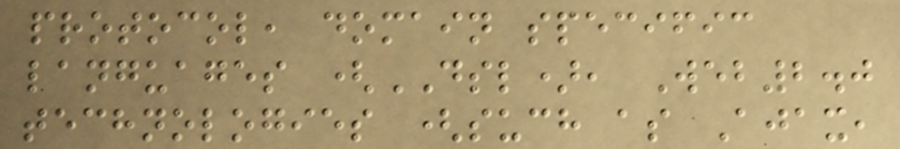protocol, domain specific
languages (DSL), Web2.0
technologies (such as Ajax,
